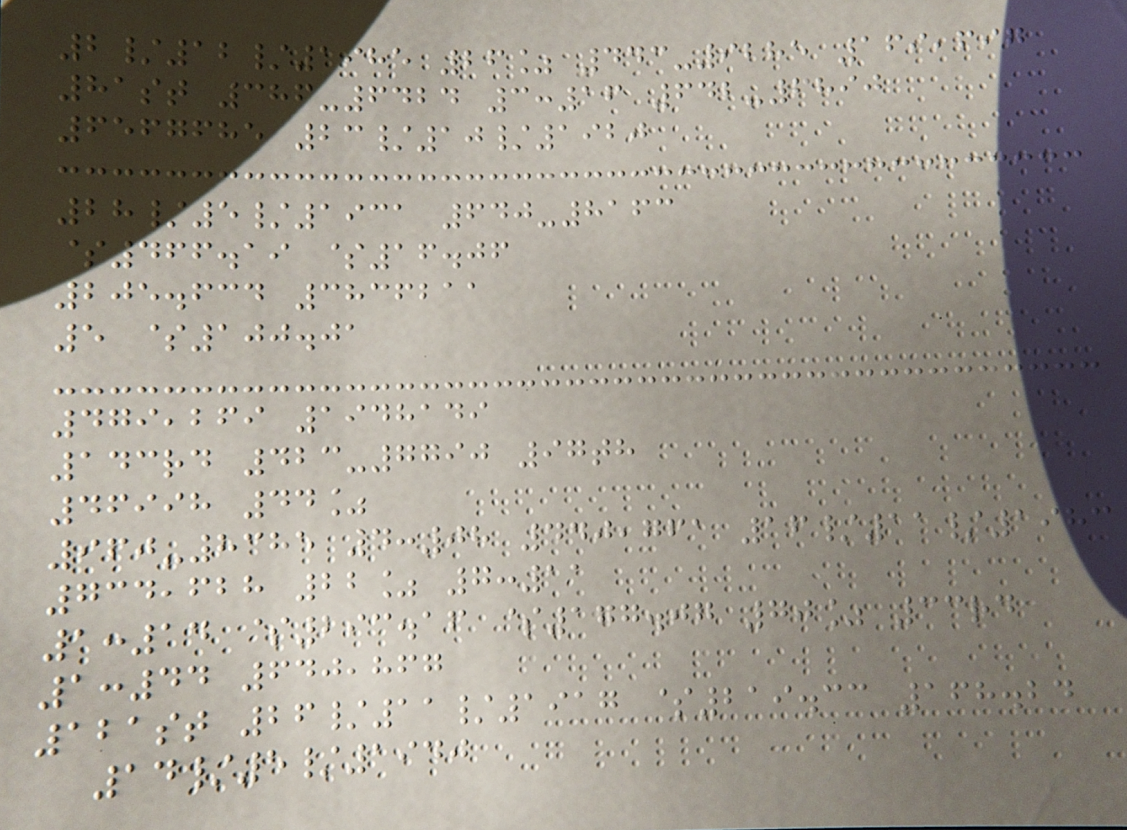2/12/1985 26% 443-9285 169,697
81st 386-6424 3:16 642-6890
6567685 23/10/1920
28/5/1931 640-8163
$466.19 $16.06
205.634 3836211
5 $100.01
479,269 1948149
143rd 423-7790 97th
46998 44%
960-8385 4:08 440,761 16/11/1983
734,628 22% 7:11
1:14 $293.16 $177.07 70% 33rd
1:44 640,867
121st 26/11/1917 $219.33 168.24
14/5/1940
